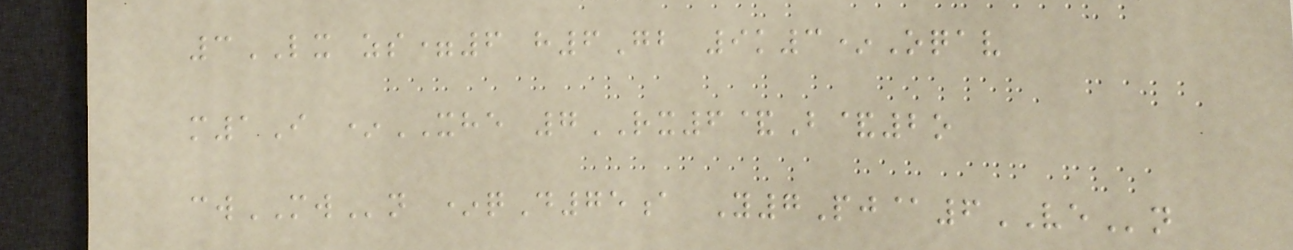3LX zs=6 h6Gb 9k3*Oqav
m1I *XHE 7RX6&B&2o
cwMWn *qD75a Y7Pj@6VEn
